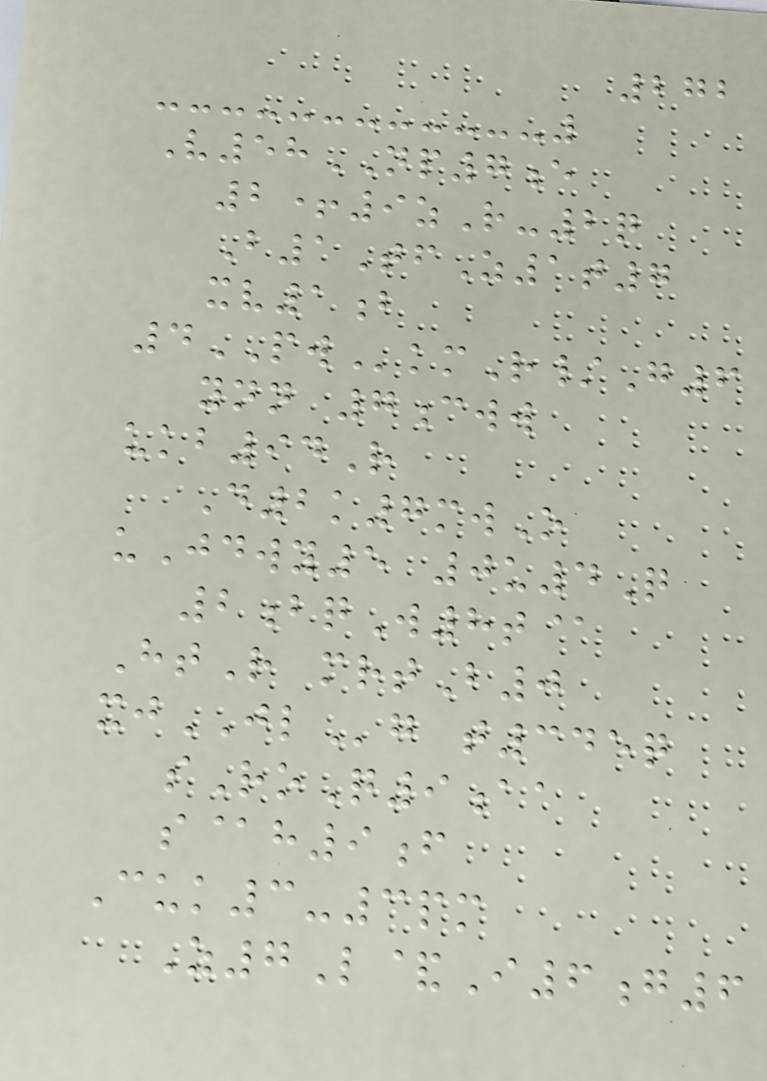272
V58NP7e
2+9zR-2q
B1TfZ1t7
xv1b
4PWkmR/G6
ynn 7cww
ukb94R
D2k7mwO
uJdwy5 0u4Q
2bqW8t@
HtR mrtB0
xjJLg t345q
sRoQ9aa
s@h9f
Cuk3-3pm
Z7L&I6g6
